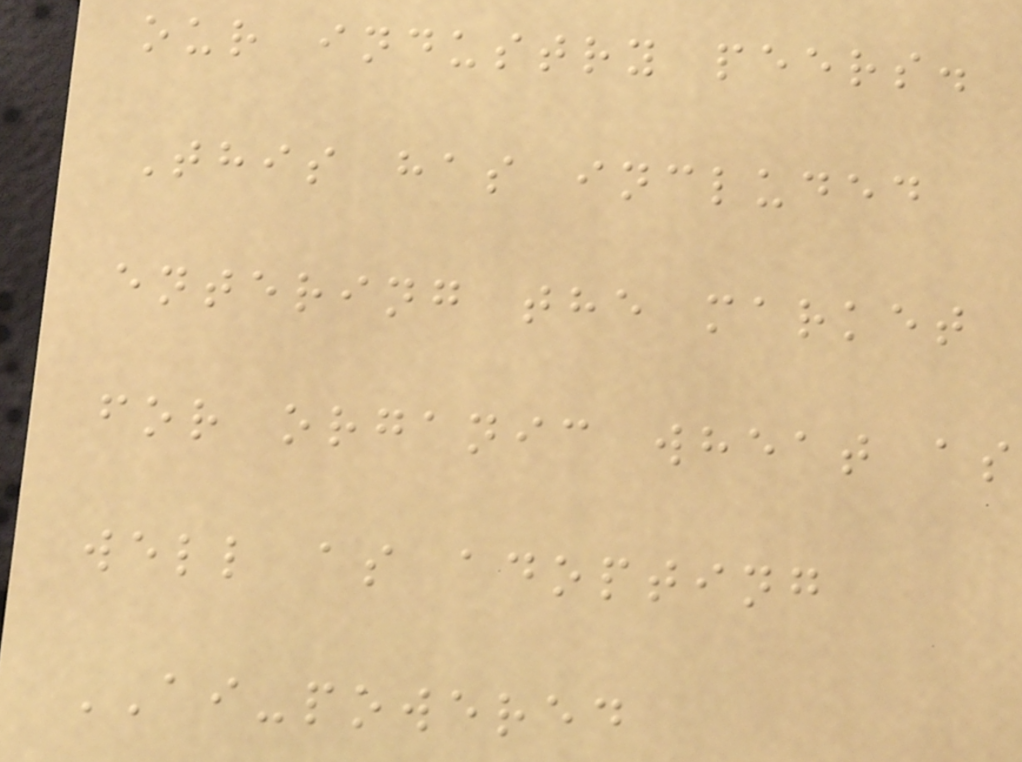our industry peers.
This has included
entering the market
for organic wheat as
well as adopting
AI-powered
